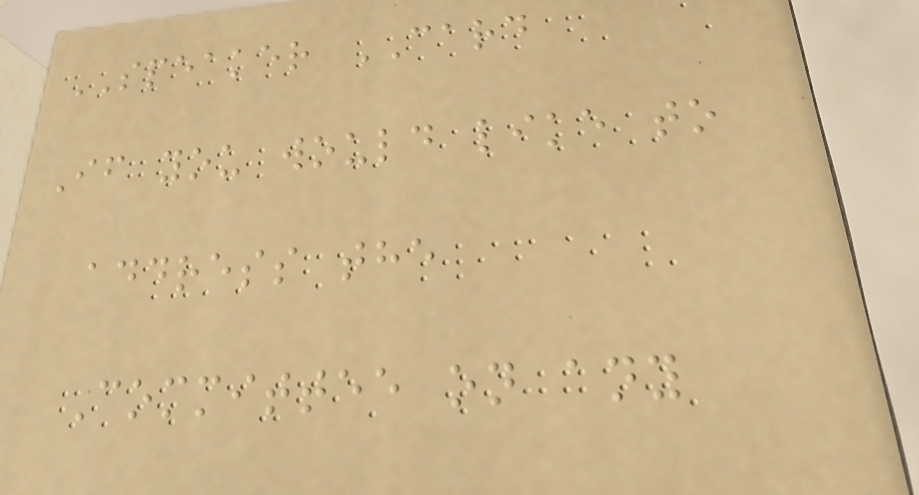SPEAKER CARD
If you would like to
address the
Committee on any
